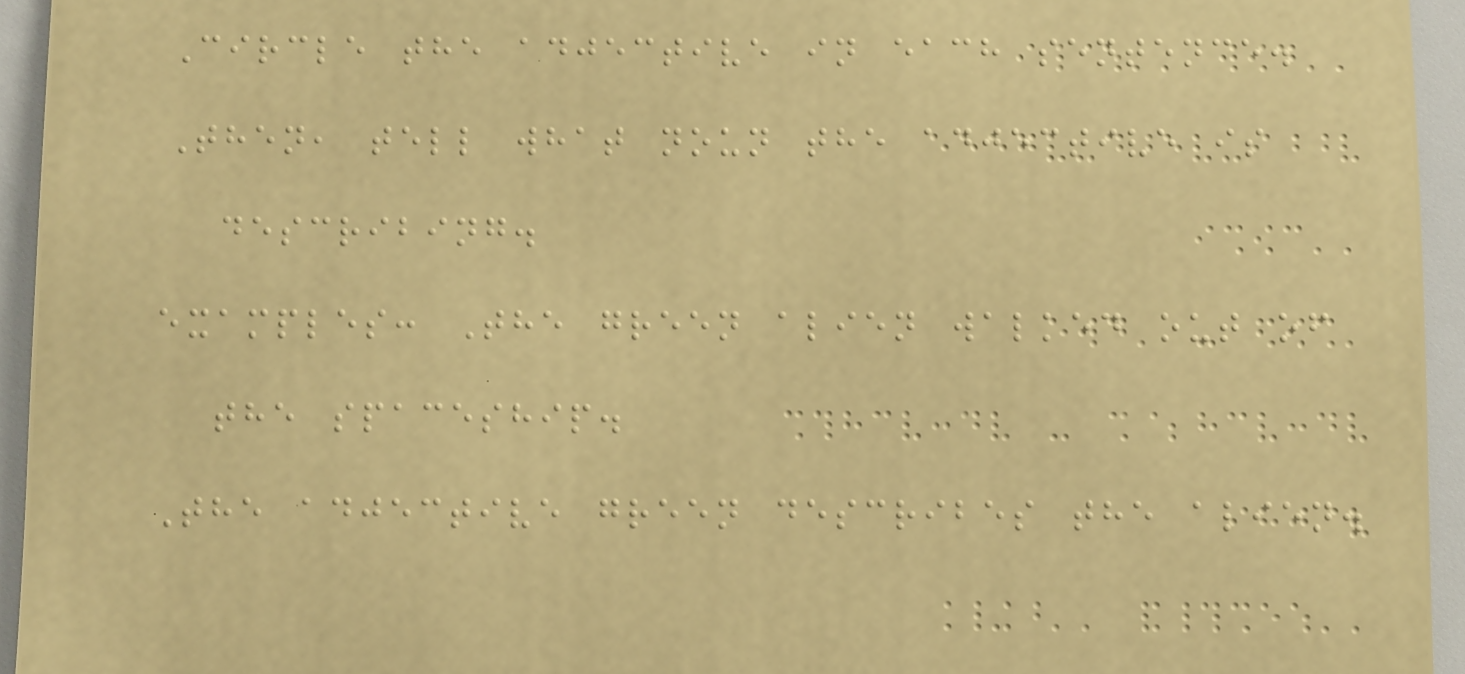Circle the adjective in each sentence.
Then, tell what noun the adjective is
describing.
examples: The green alien walked out of
the spaceship.
The adjective green describes the alien.
